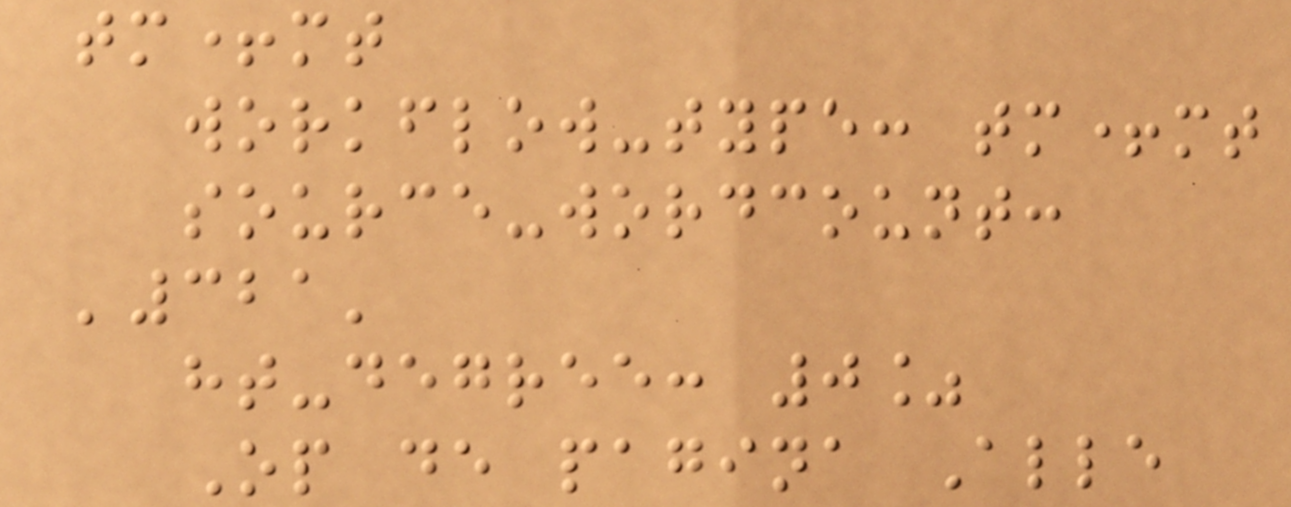tm+mt
workflow-type: tm+mt
source-wordcount:
'321'
ht-degree: 0%
Op de pagina Alle
